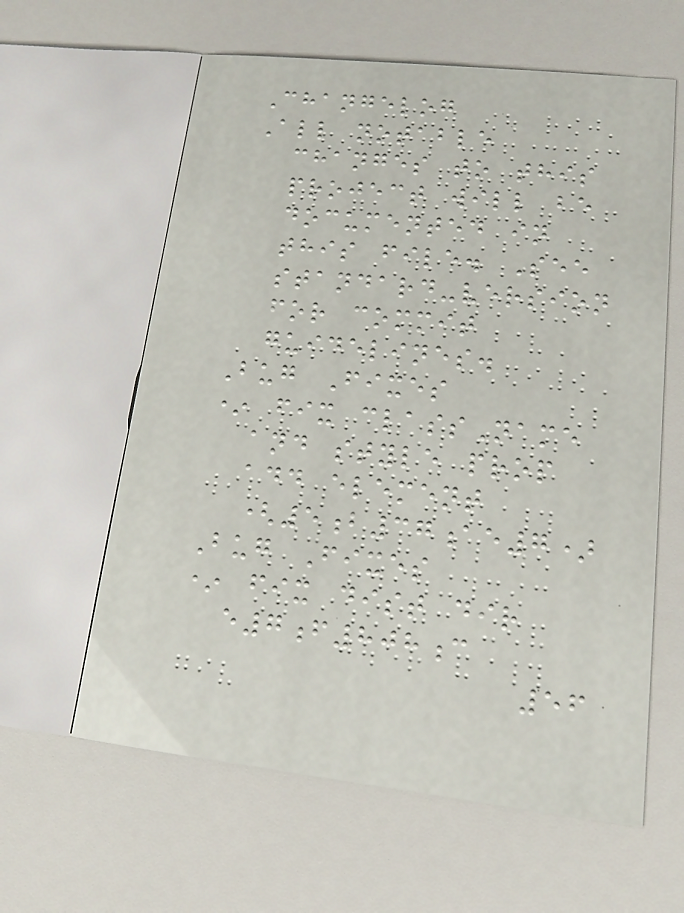Changelog
All notable
changes to this
project will be
documented in
this file. See
standard-version
for commit
guidelines.
Bug Fixes
* fix className
and style prop
add element
(5b37ae7)
Bug Fixes
* fix dist dir
e7f808c
56
